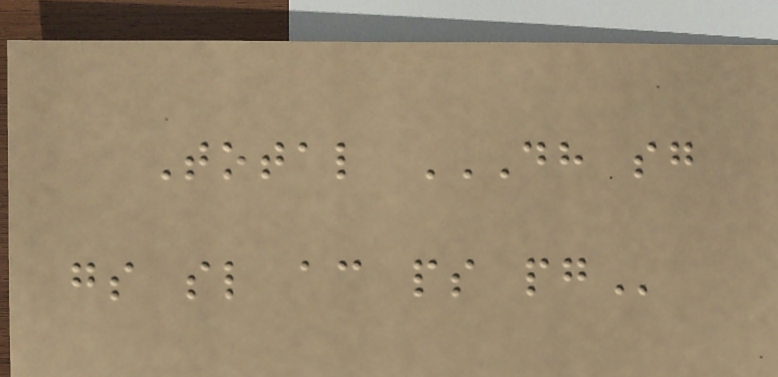Total DH SG
GS SL AC PS PG
